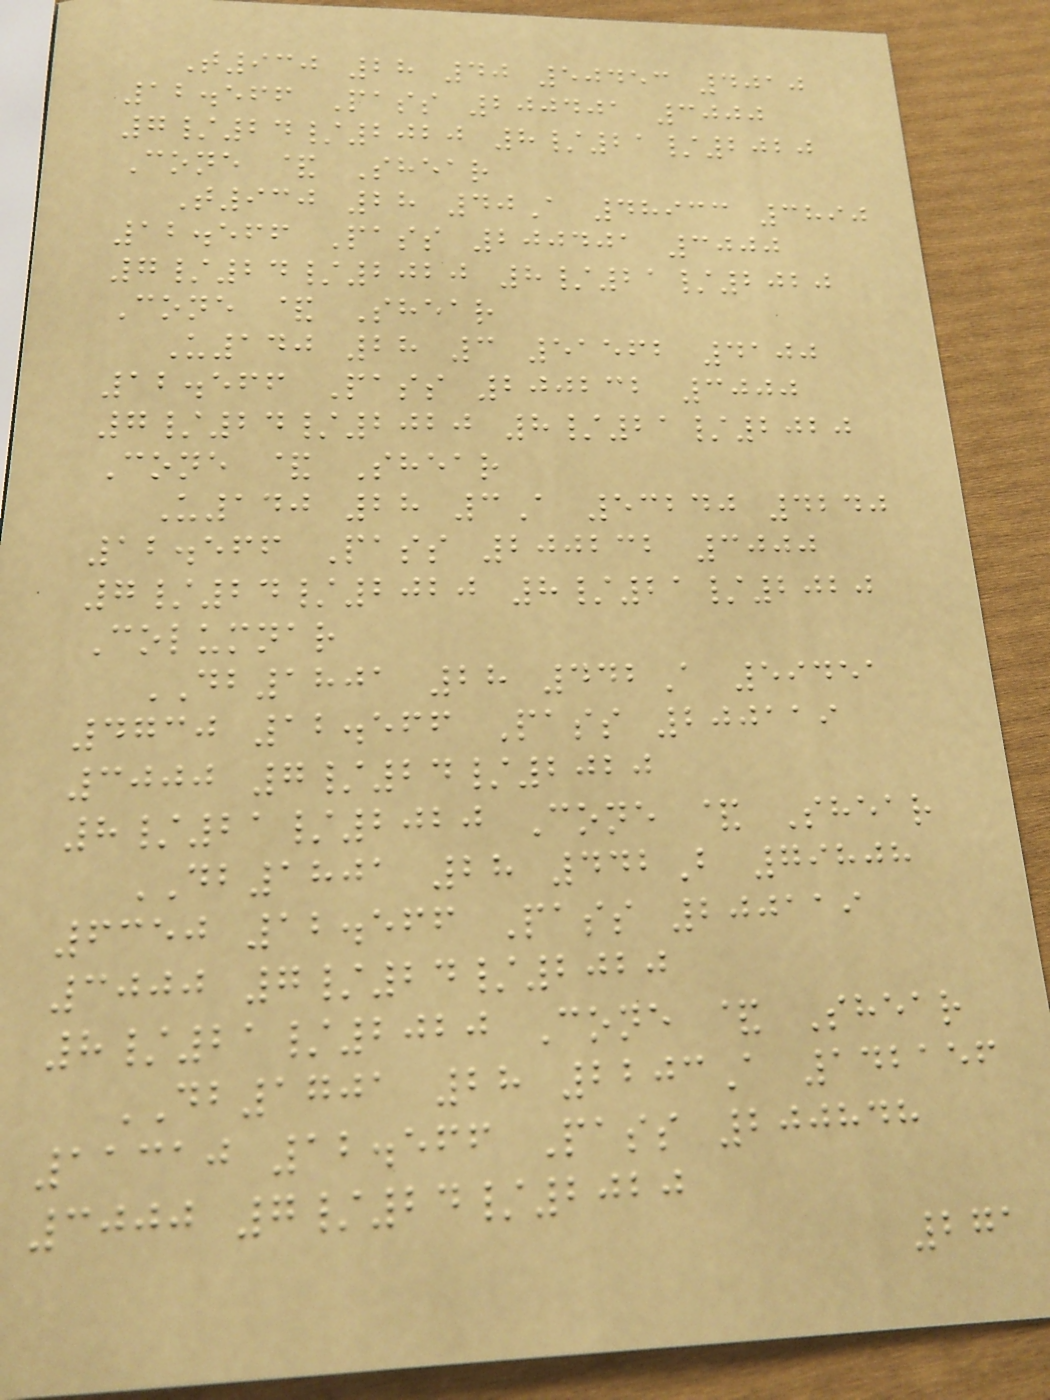T930 28 40 50453 4010
12.566 Pass 200401 3000
7/24/2020 8/21/2020
Cone & Shear
T930 28 40A 48933 3890
12.566 Pass 200401 3000
7/24/2020 8/21/2020
Cone & Shear
U140 28 3 51562 4100
12.566 Pass 200232 3000
7/24/2020 8/21/2020
Cone & Shear
U140 28 3A 53240 4240
12.566 Pass 200232 3000
7/24/2020 8/21/2020
Columnar
DB1801 28 442A 59451
4730 12.566 Pass 200119
3000 7/24/2020
8/21/2020 Cone & Shear
DB1801 28 442B 79808
6350 12.566 Pass 200119
3000 7/24/2020
8/21/2020 Cone & Shear
DB1701 28 2203A 142156
11310 12.566 Pass 200848
3000 7/24/2020
271
